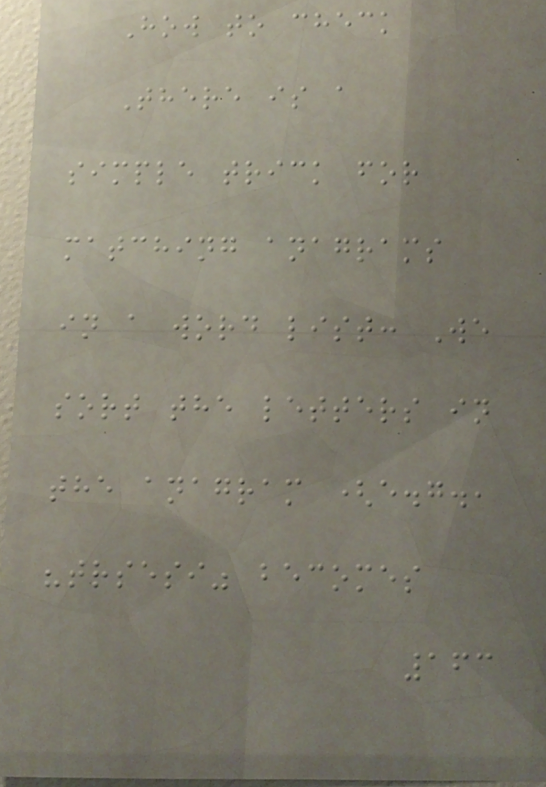How to check
There is a
simple trick for
matching anagrams
in a word list: We
sort the letters in
the anagram (e.g.,
"trsesi" becomes
163
